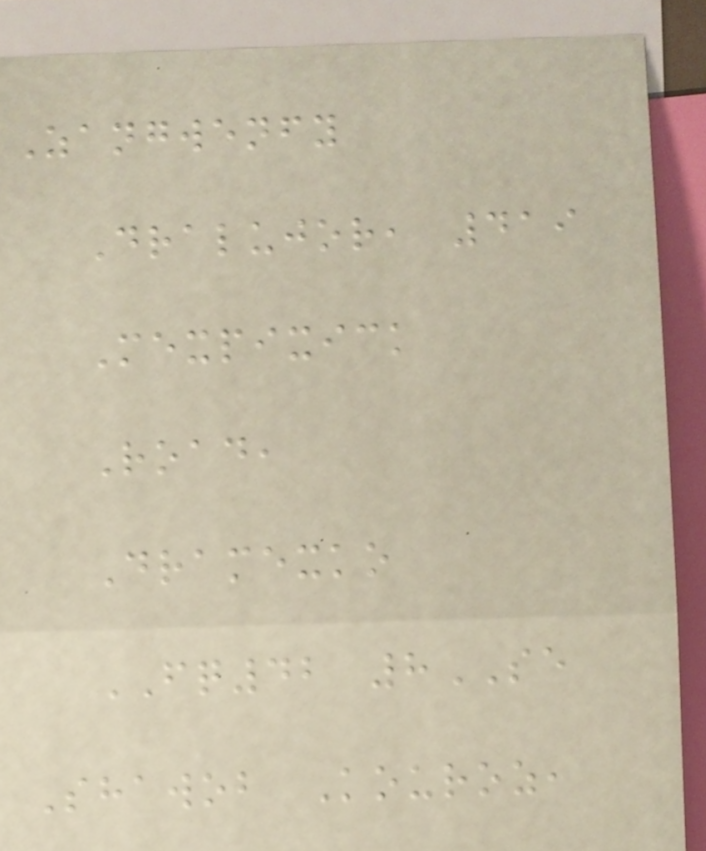Zangwenfy
Dralujor, 419
Mexpixick
Road,
Dramexko
FQ42 8SE
Shawob Kouroz,
